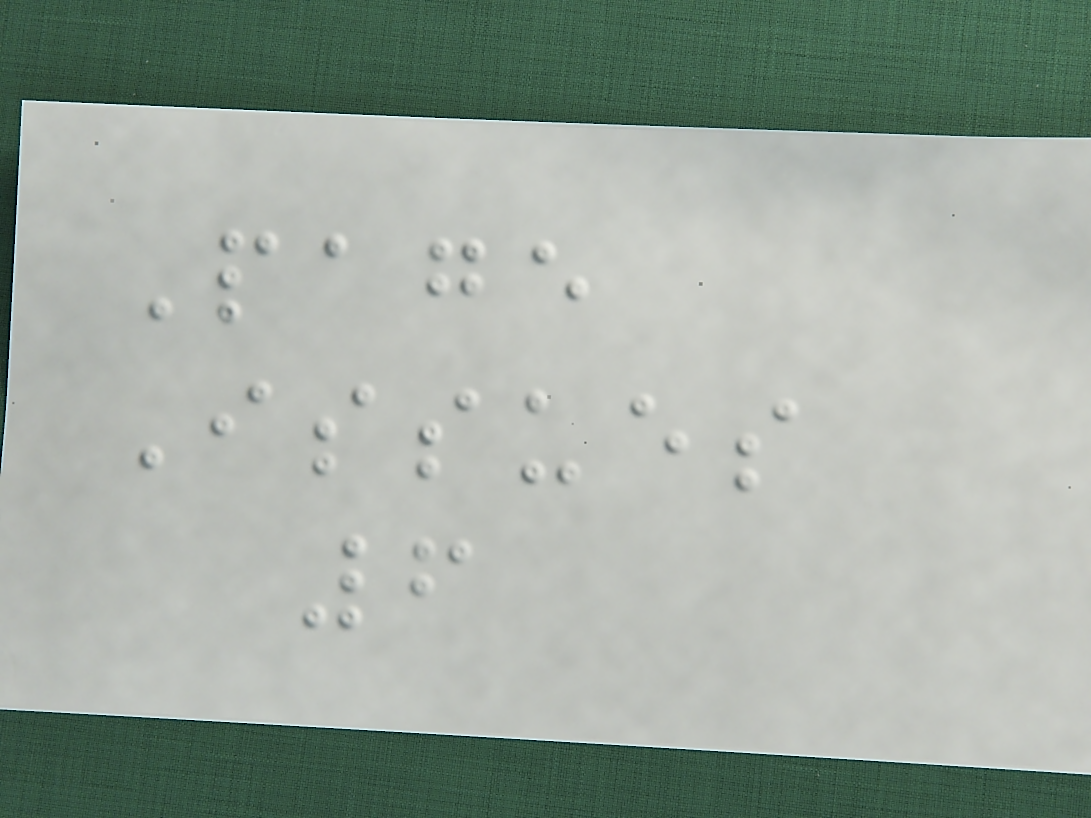Page
Issues
6
